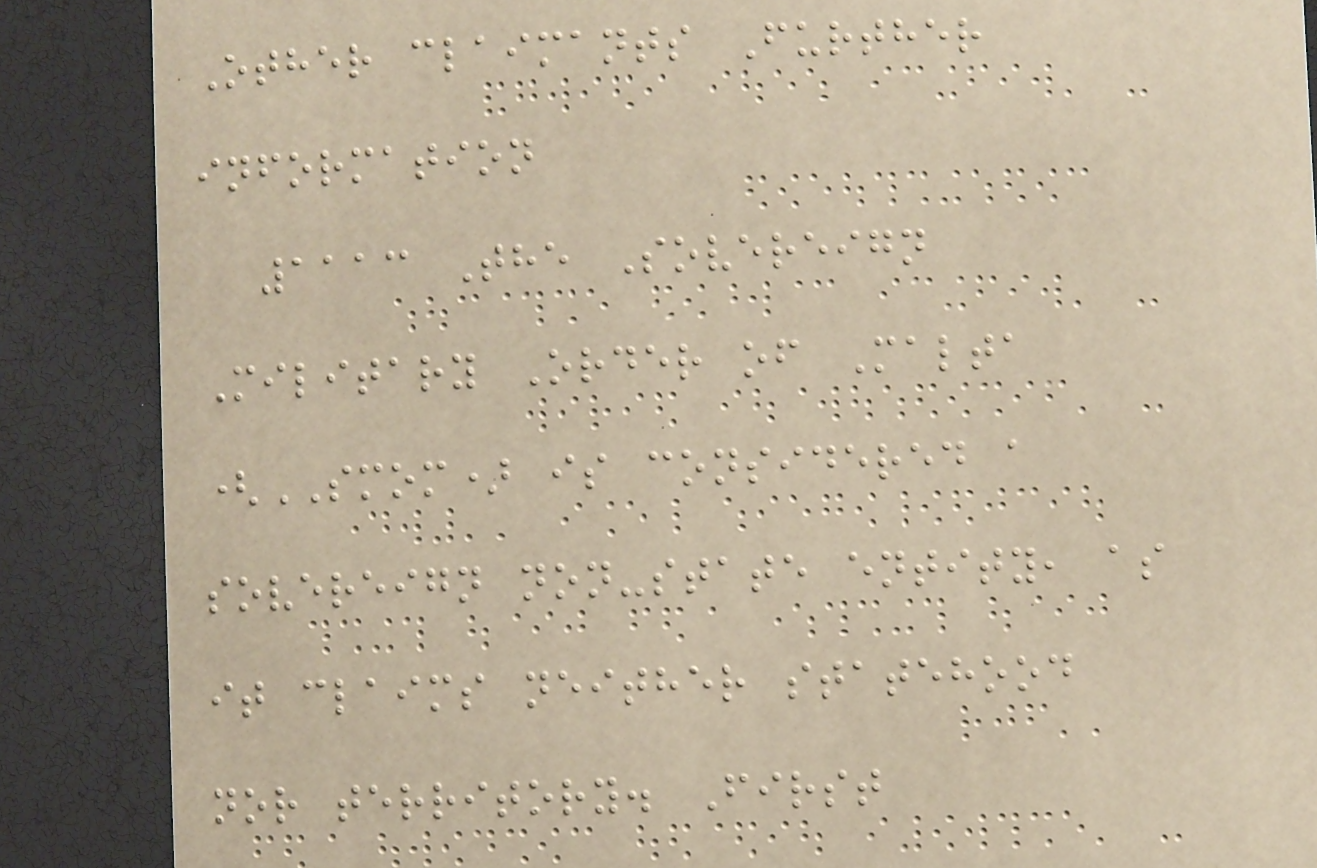Other claimants Further
information
1113 The Sovereign
Military Order of Malta
(SMOM) is considered a
sovereign non-state entity, as
it claims neither statehood
nor territory. First
